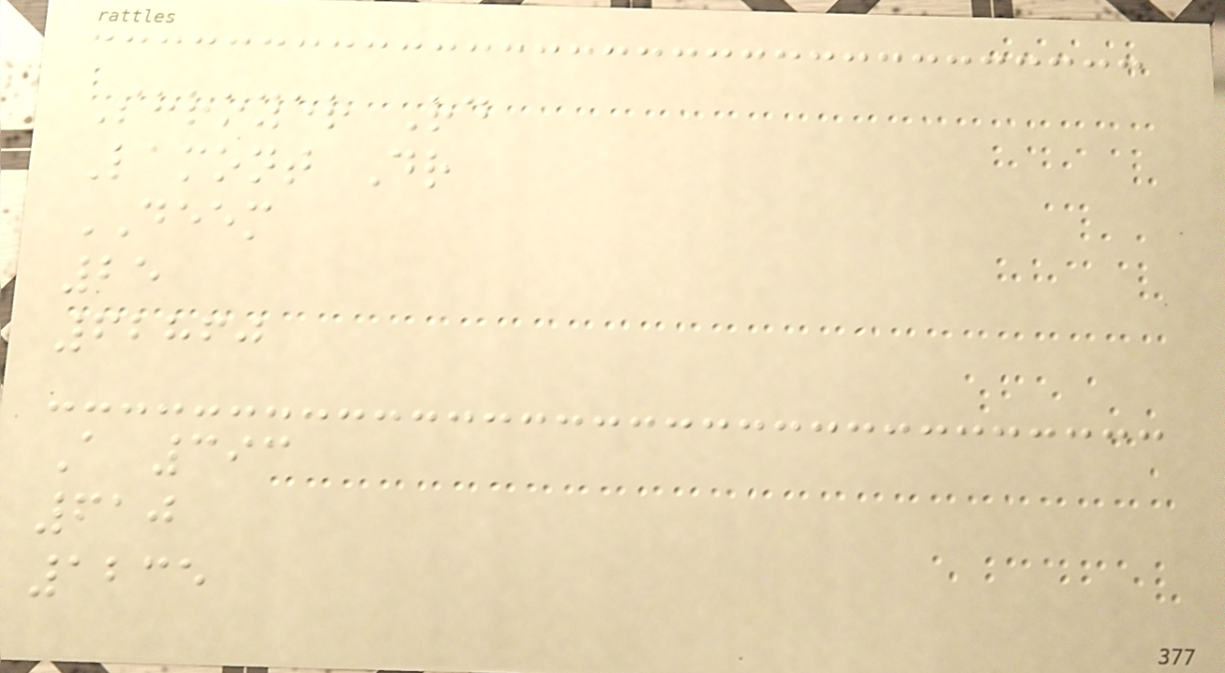Shroyer Rd
Lamont Dr
DEEM
25
62860
A 393
610
1235
